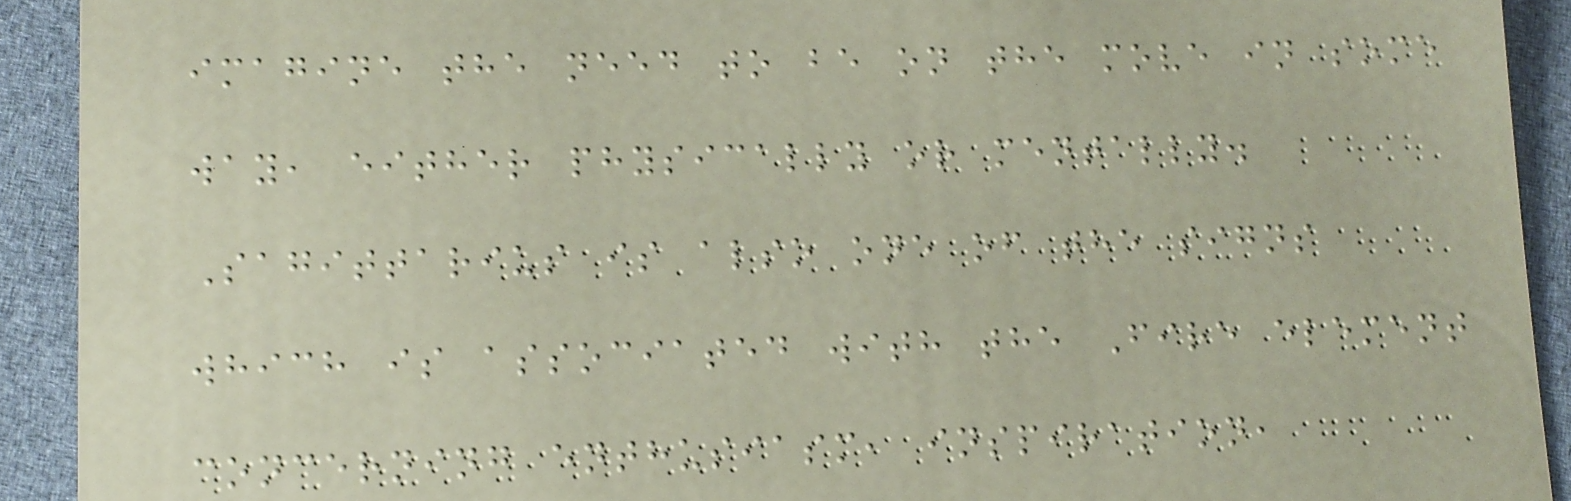imagine the need to be on the move in some
way, either physically or mentally.
Sagittarius is also one of the signs
which is associated with the Fire element
concerning enthusiasm, inspiration,
